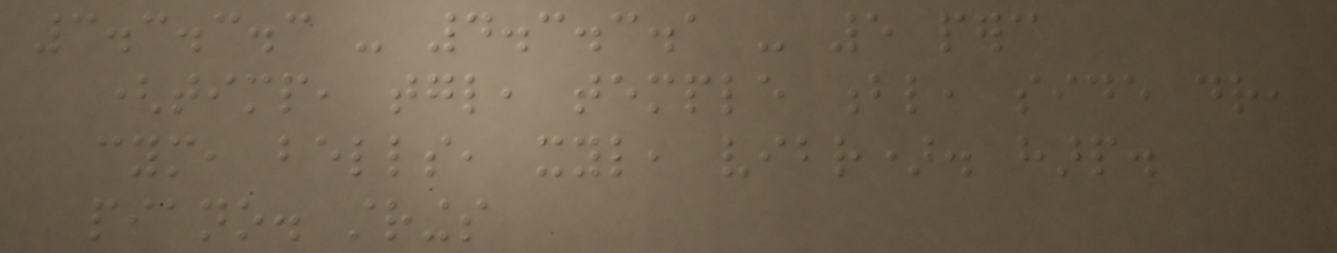3.3.3.3 - 4.3.3.1 - 5 perc
(timp, tgl, temple bl, side dr,
cym, bells, xyl, vibr). harp.
piano. strings
